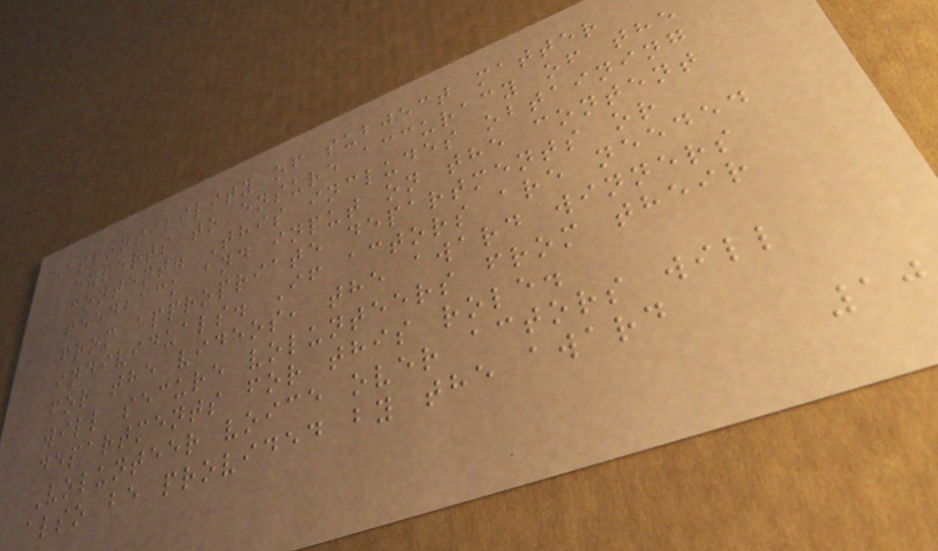responsibility of subject matter
experts to ensure accuracy of the
content. This includes obtaining
feedback and input on the content
from appropriate departments or
individuals. If actors are needed
for the videos, the award winners
will secure volunteers from their
departments for this role.
Volunteer voice over actors will
also be provided by the award
10
